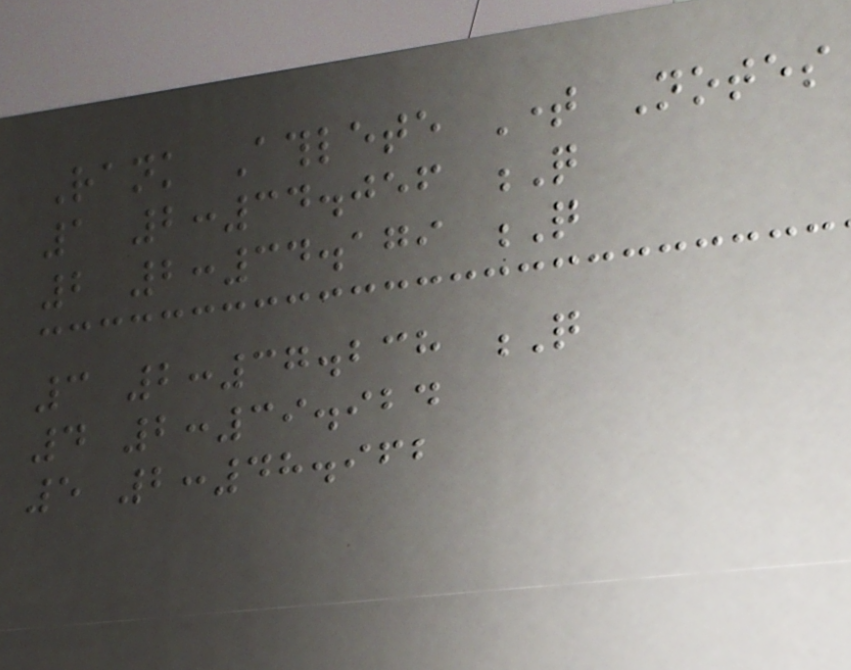Rank Athlete Time Notes
1 2:34.056 Q
2 2:34.179 Q
3 2:37.238 Q
4 2:39.924
5 2:48.962
